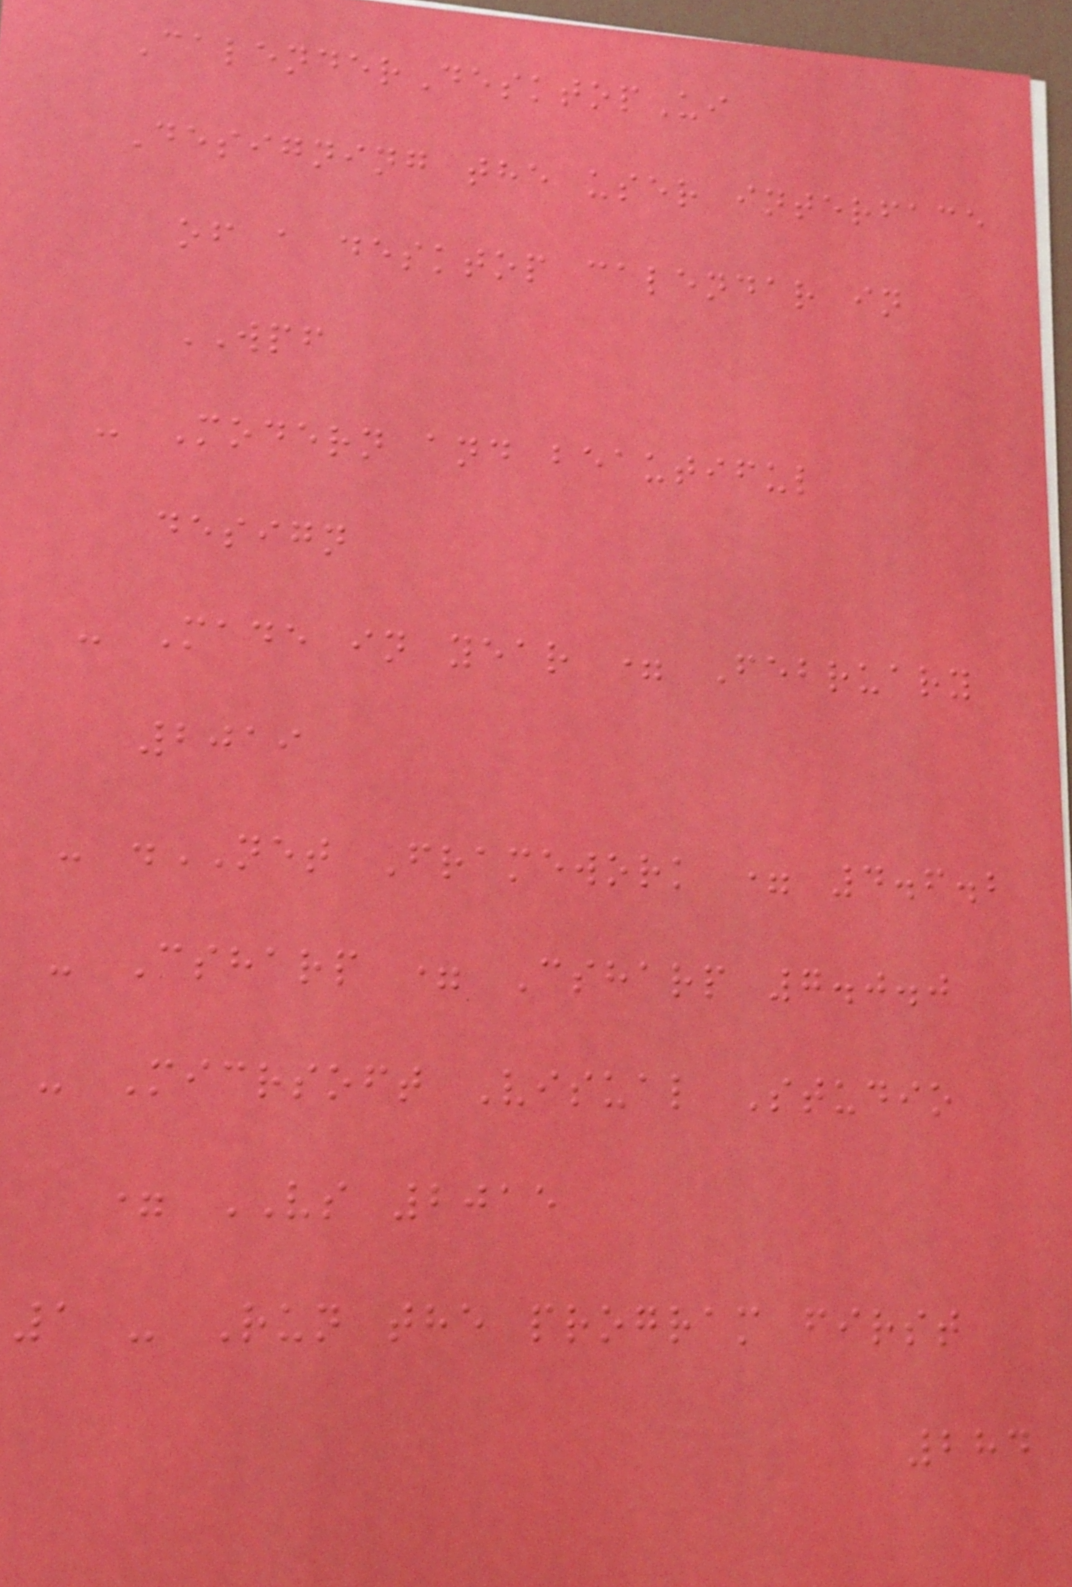CalenderDesktopUi
Designing the user interface
of a desktop calendar in
WPF
- Modern and beautiful
design
- Made in year = February
2019
- .NET Framework = 4.6.2
- Csharp = Csharp 7.0.0
- Micrsoft Visual Studio
= VS 2015
1 - Run the program first
284
